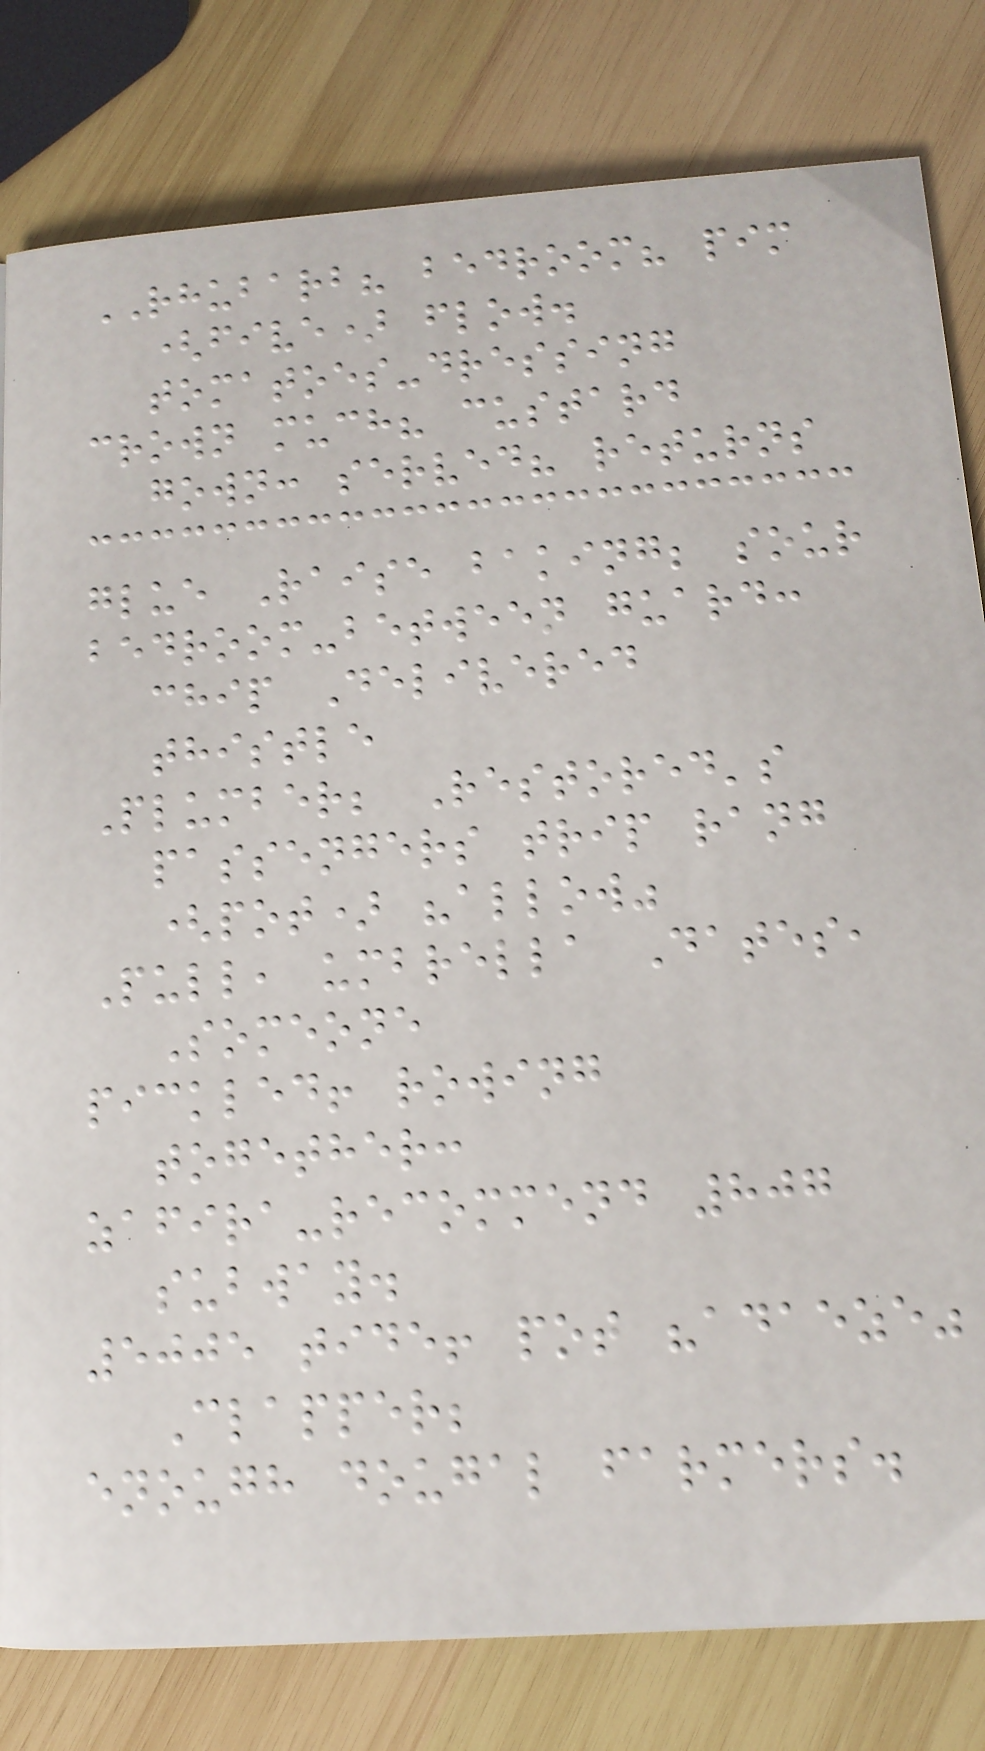RHUBARB? bedroom? pim
(five) flow.
tomatoes-dressing
crown much? custard
gown: served? returns
glue Raise baking; sour
bedroom-between guard:
chip Delivered
thistle
Plumber; Restored's
passengers trip rang
(pot) "allow"
Pull, umbrella Dates,
Someone
pickled! rowing
together:
zafira-recommend 807
subway.
5005 tide! pot "adaeze"
Clapper;
enough dougal farmers.
